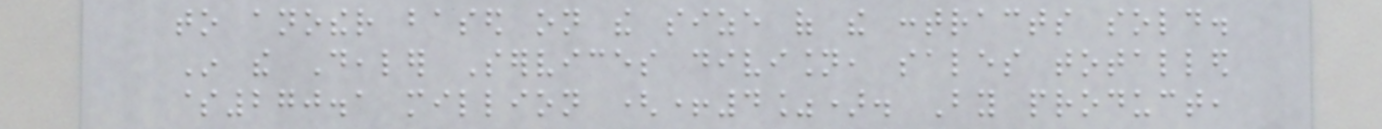to another based on the size of the contracts sold.
In the Dealer Services division, sales totalled
$270.1 million (+4%). By product,
